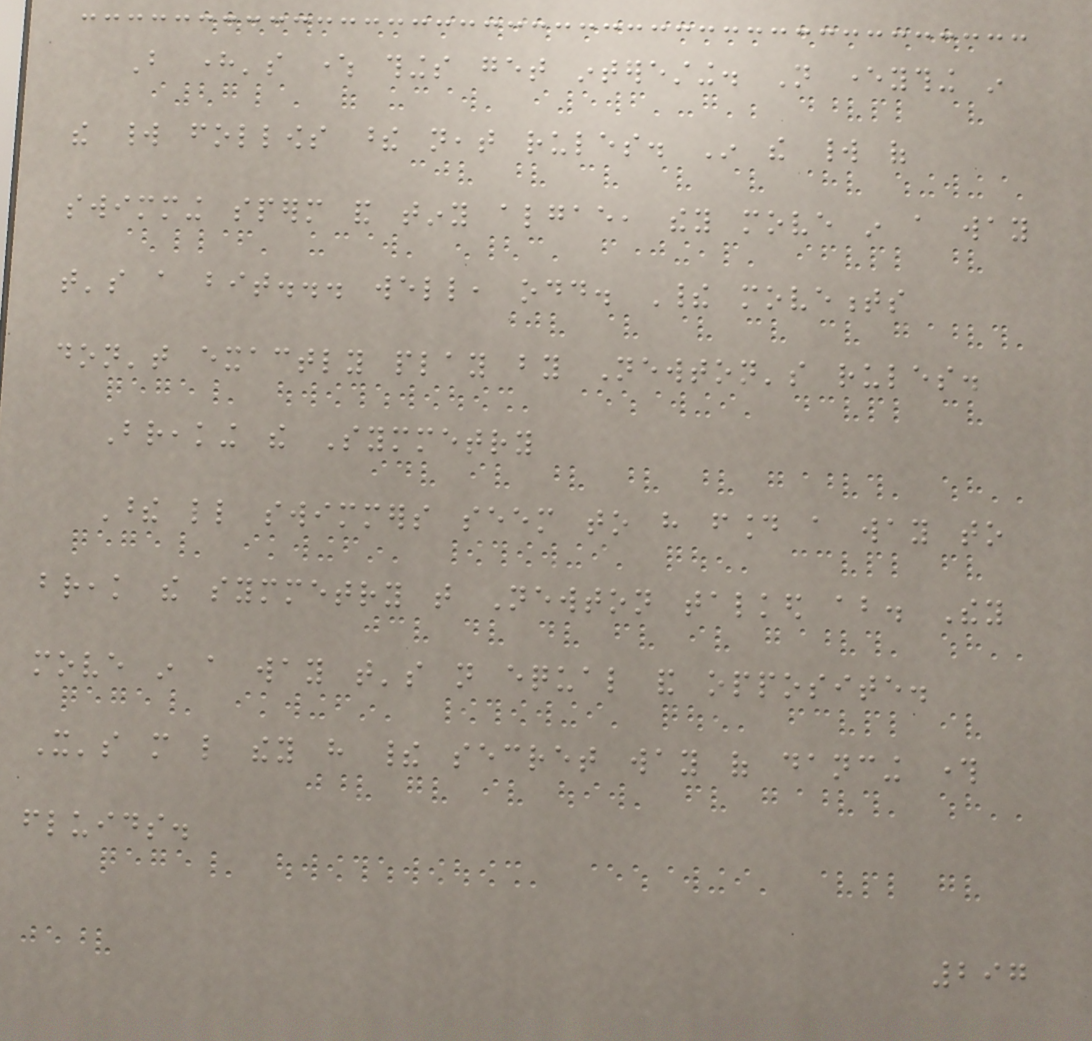But here's where things get interesting. Not everything in
the world follows these neat rules. In the world of
swimming sperm and tiny algae, they move in a way
that's a bit... well, odd. Their movements
don't exactly play by Newton's rules.
Breaking the Symmetry
These little swimmers seem to have found a way to
break the symmetry that Newton talked about. They
move in a way that's not equal and opposite.
It's more like they have their secret way of dancing through
fluids.
297
